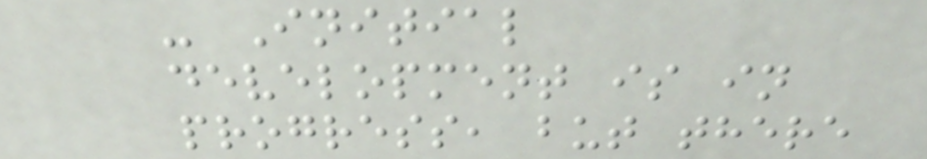- Initial
development is in
progress, but there
